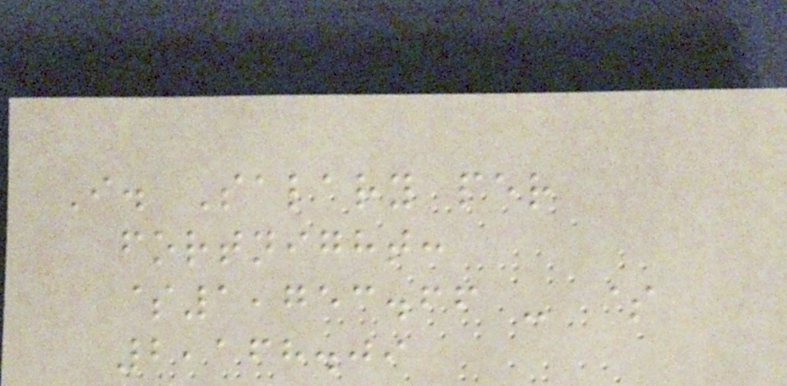I. Salary per
fortnight:
$1,753.66 - $
2,168.09
